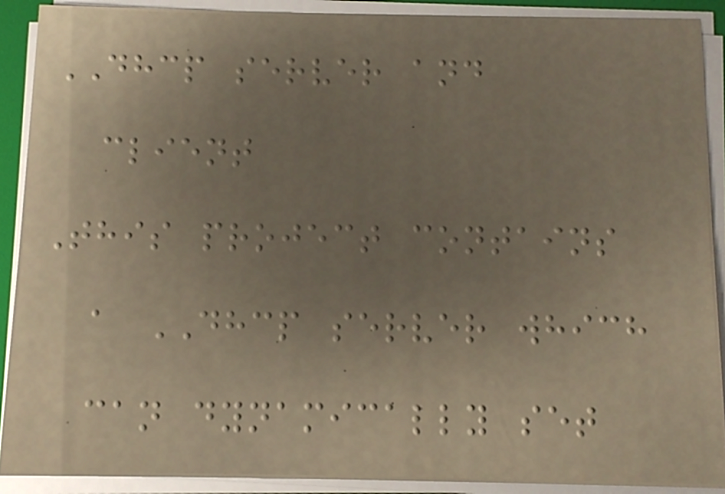DHCP server and
client
This project contains
a DHCP server which
can dynamically set
